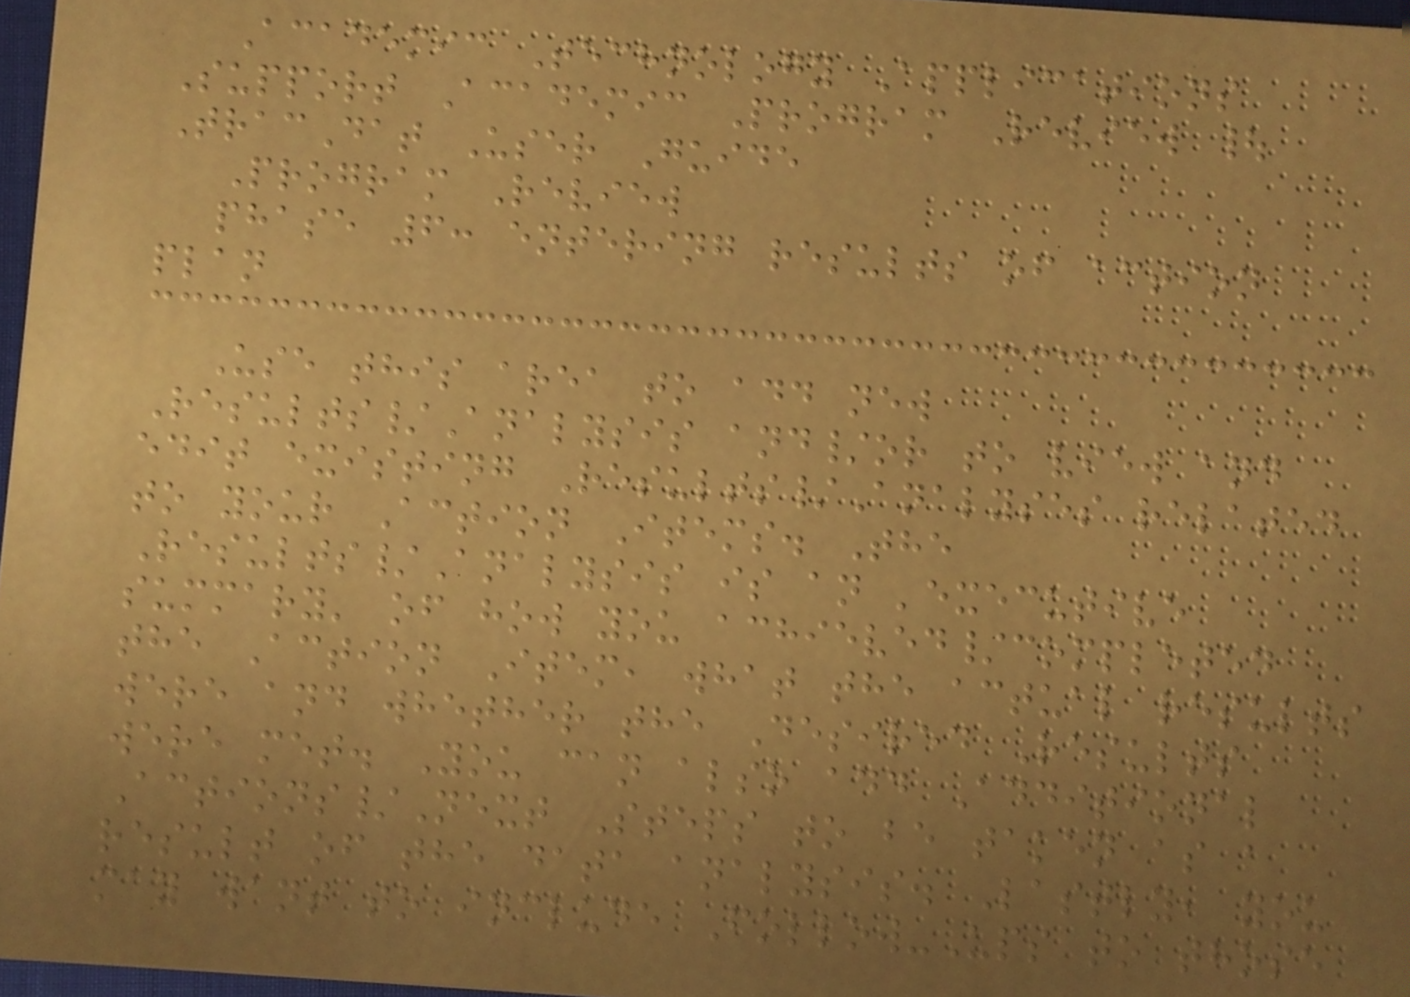Academic Technology Applications
Support Academic Program Review |
TracDat User Guide
Program Review
phase 6: entering results of action
plan
Use this area to add new
Results/Analysis and/or to view and
edit existing Results/Analyses related
to your Action Items. The
Results/Analysis is an 'executive
summary' of how you achieved/completed
the Action Item, what the actual results
were and whether the Desired Results
were met. You can also add Additional
Actions/Next Steps to be taken as a
result of the data analysis. Lastly, you
may want to include Follow-Ups to those
